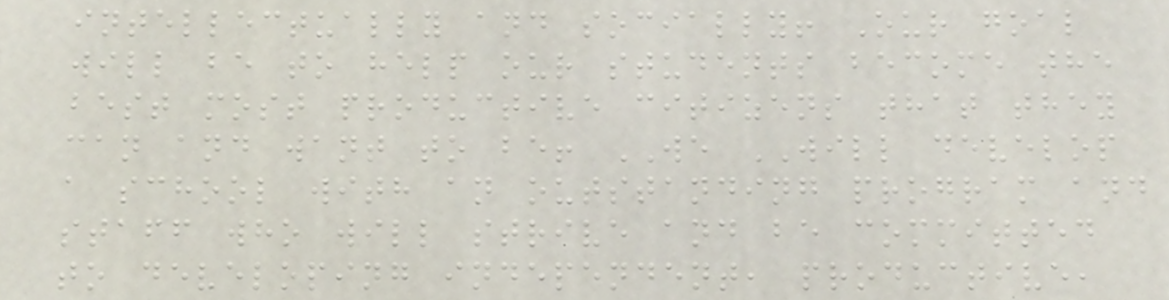intellectually and socially! Our goal
will be to help our students become the
best most productive citizens that they
can and want to be! WE WILL develop
a school with an outstanding program and
staff who will strive and be committed
to developing independent, productive,
